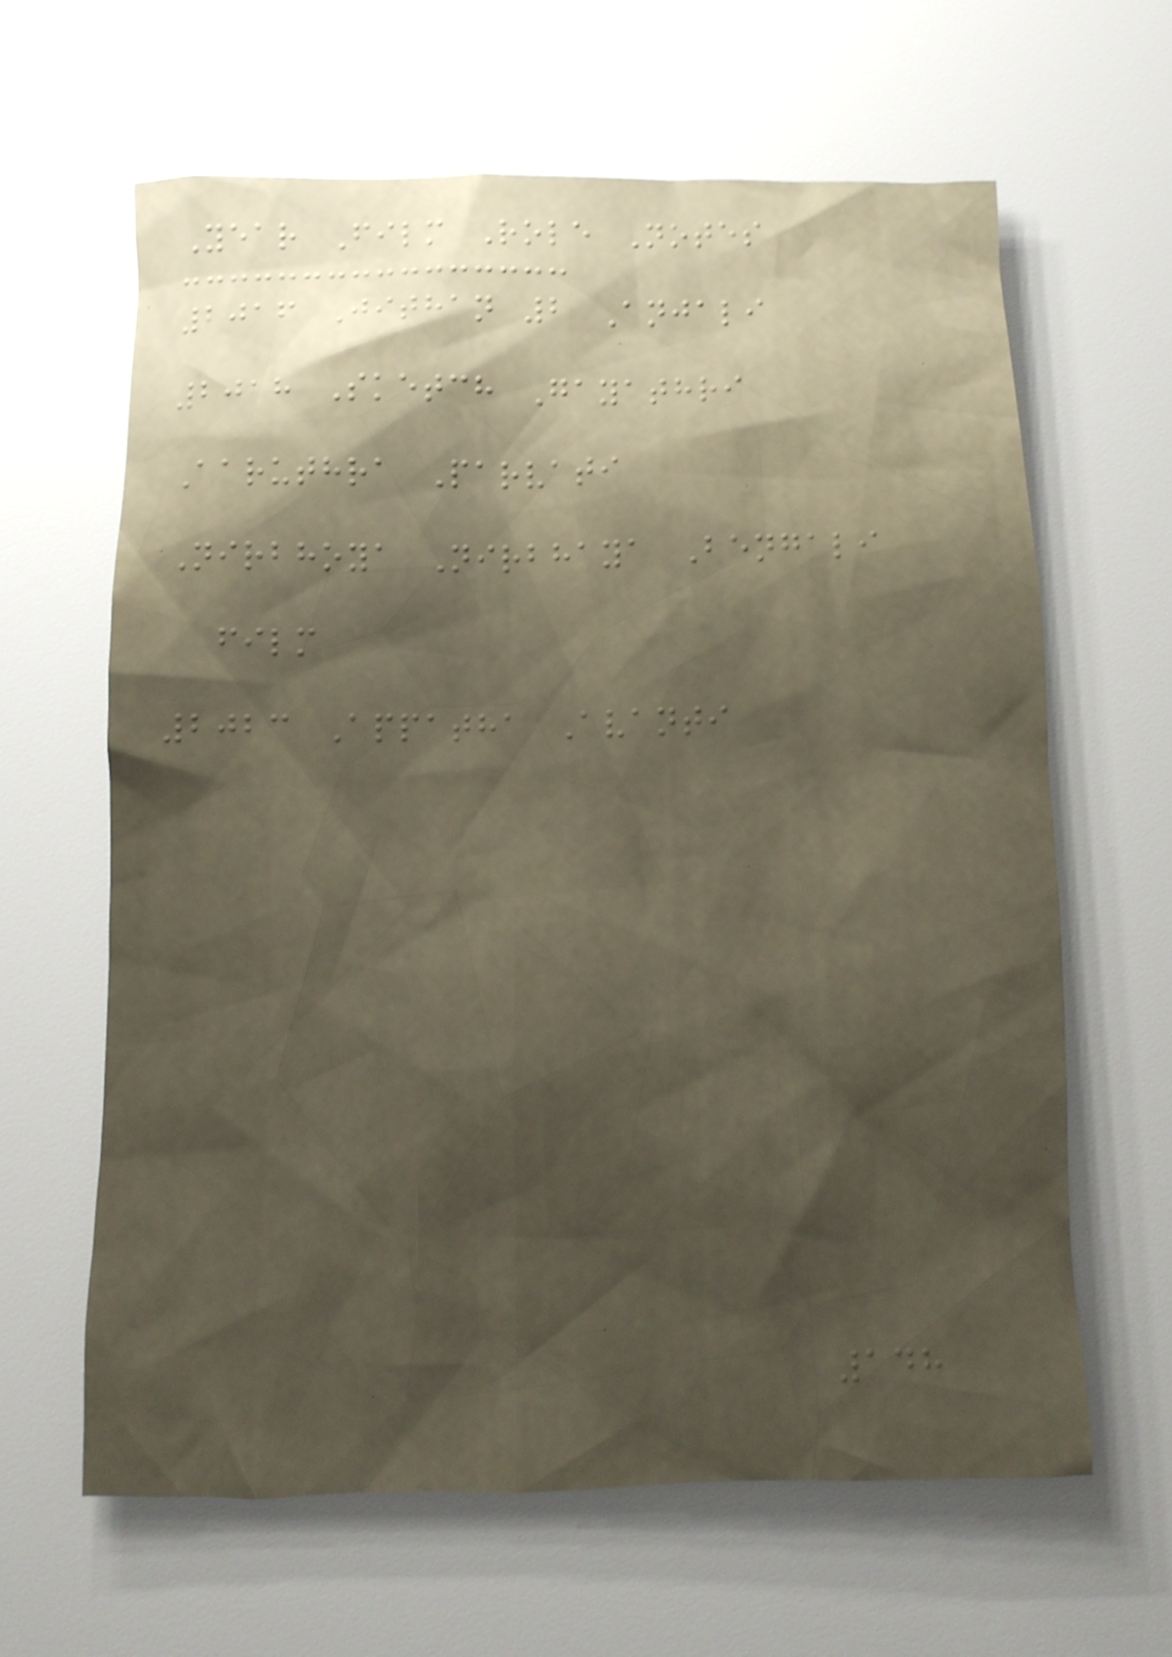Year Film Role Notes
2016 Jithan 2 Anjali
2018 Sketch Gayathri
Aaruthra Parvati
Nirbhoya Nirbhaya Bengali
film
2023 Appatha Avanti
148
